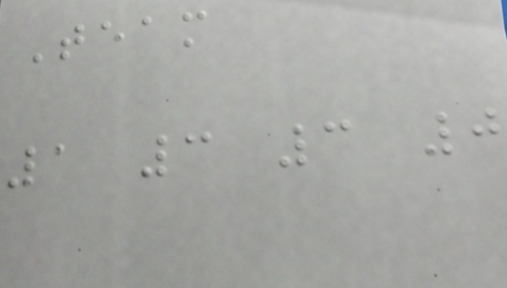Team
1 3 3 0
